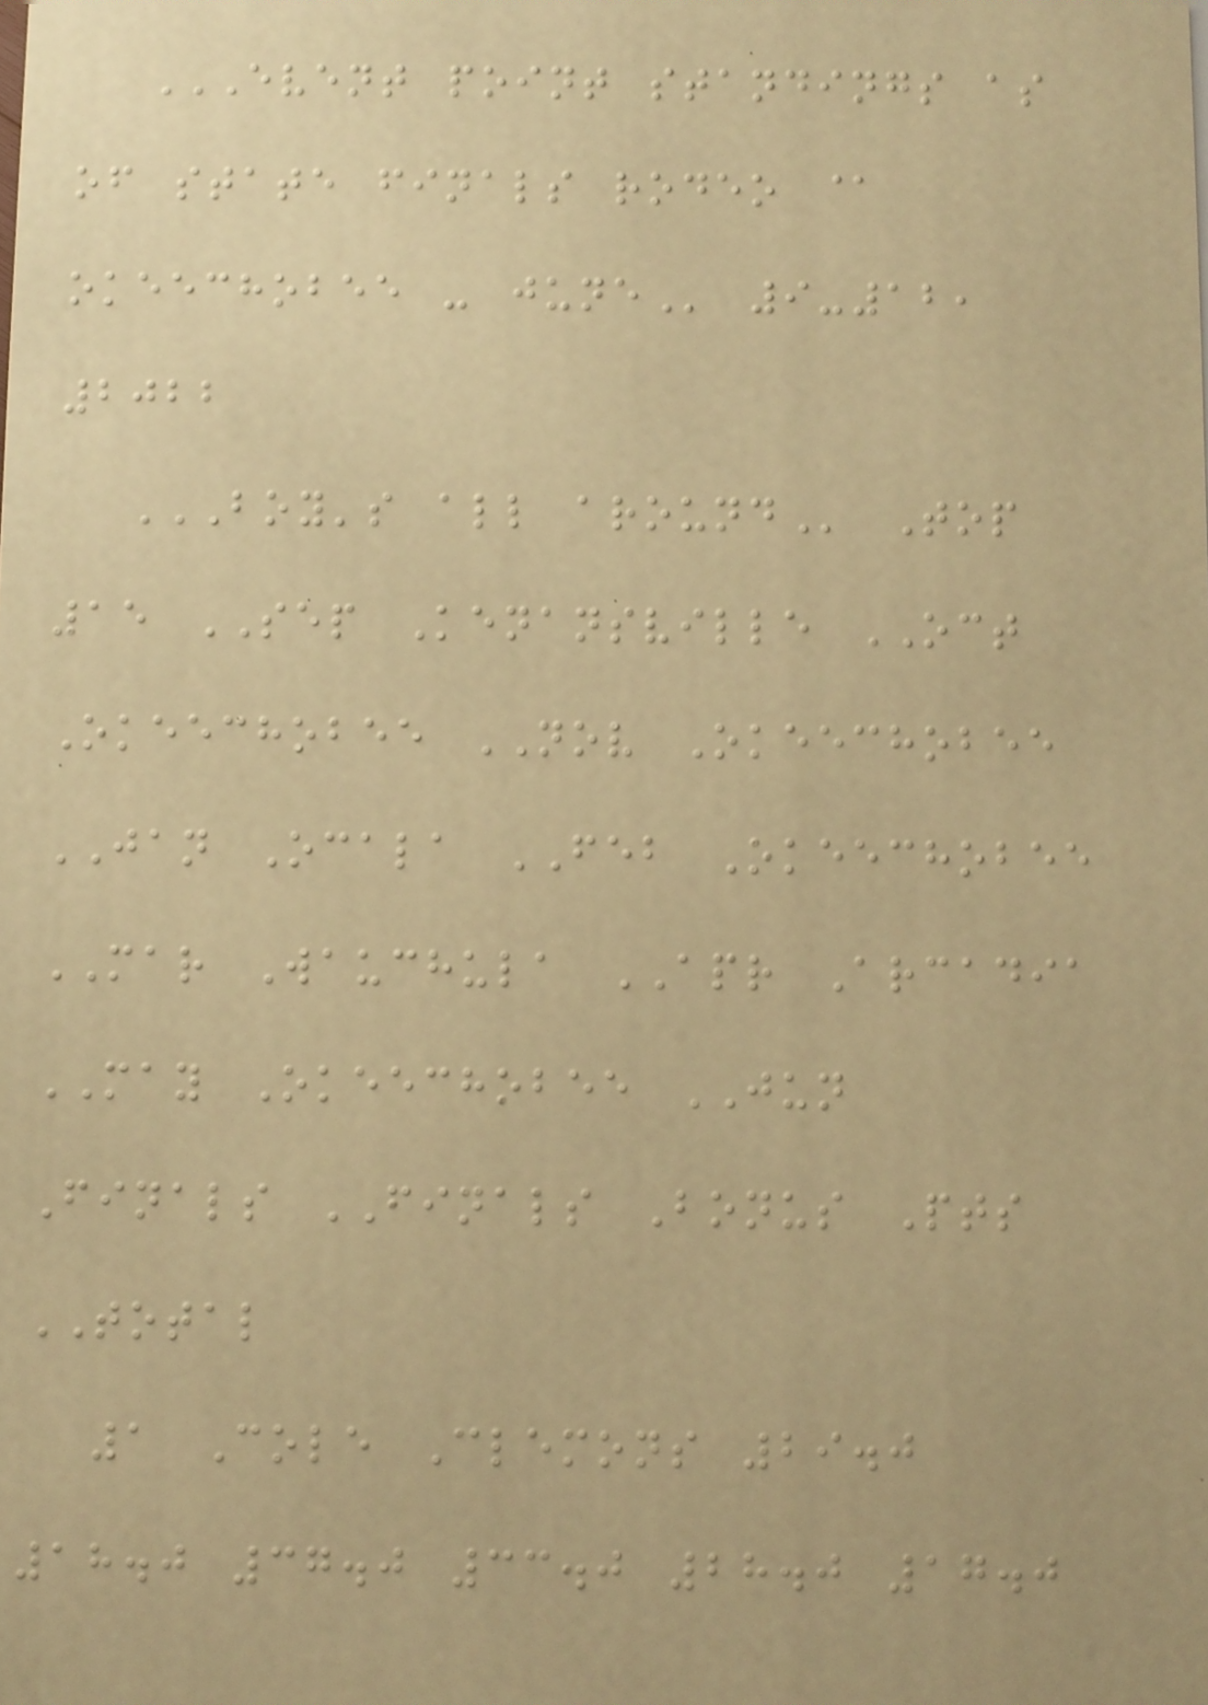EVENT POINT STANDINGS AS
OF STATE FINALS RODEO @
OKEECHOBEE - JUNE 9-12,
2022
BOY'S ALL AROUND Top
15 SEP Kenansville OCT
Okeechobee NOV Okeechobee
JAN Ocala FEB Okeechobee
MAR Wauchula APR Arcadia
MAY Okeechobee JUN
Finals FINALS Bonus Pts
TOTAL
1 Cole Clemons 29.0
18.0 37.0 33.0 28.0 17.0
